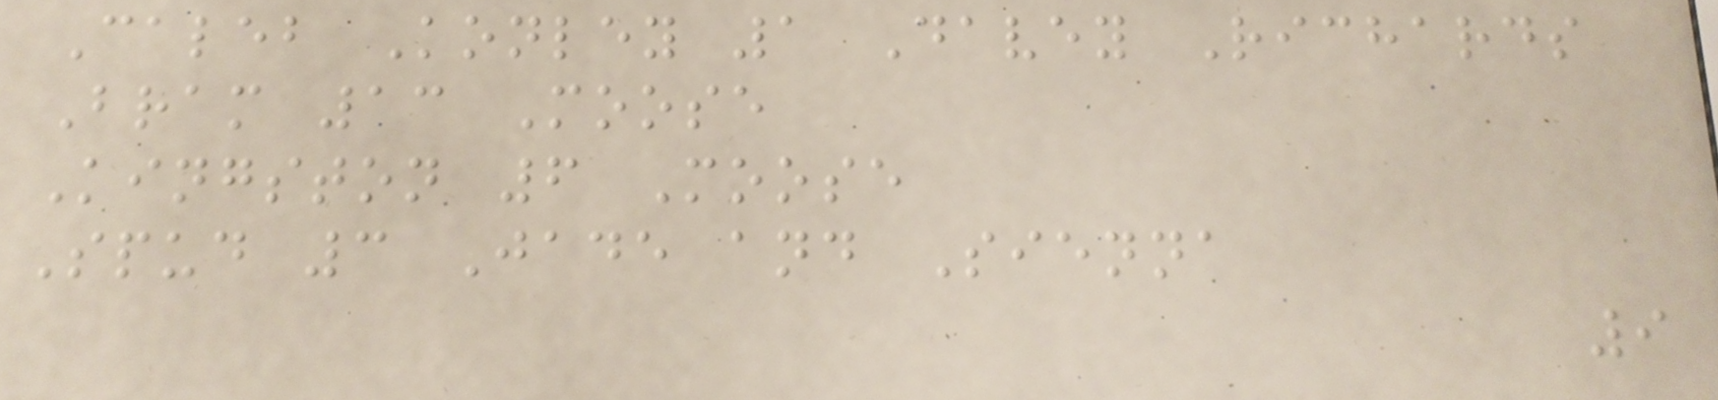Caleb Konley 1 Davey Richards
Bram 13 Moose
Kingston 6 Moose
Spud 3 Jade and Sienna
9
